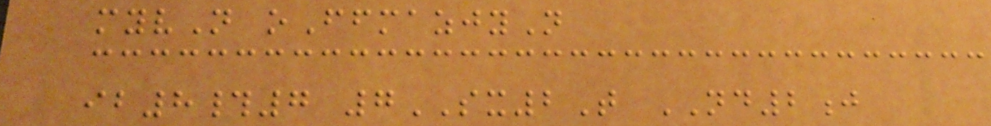myvN oFfmazjyN
ib8#7 7SX2T ND2j
